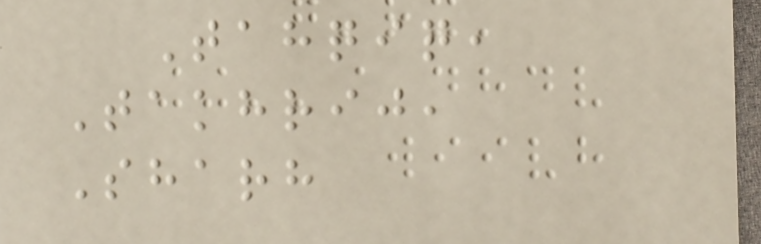Tahqiq,
Takhrij,
Sharh
